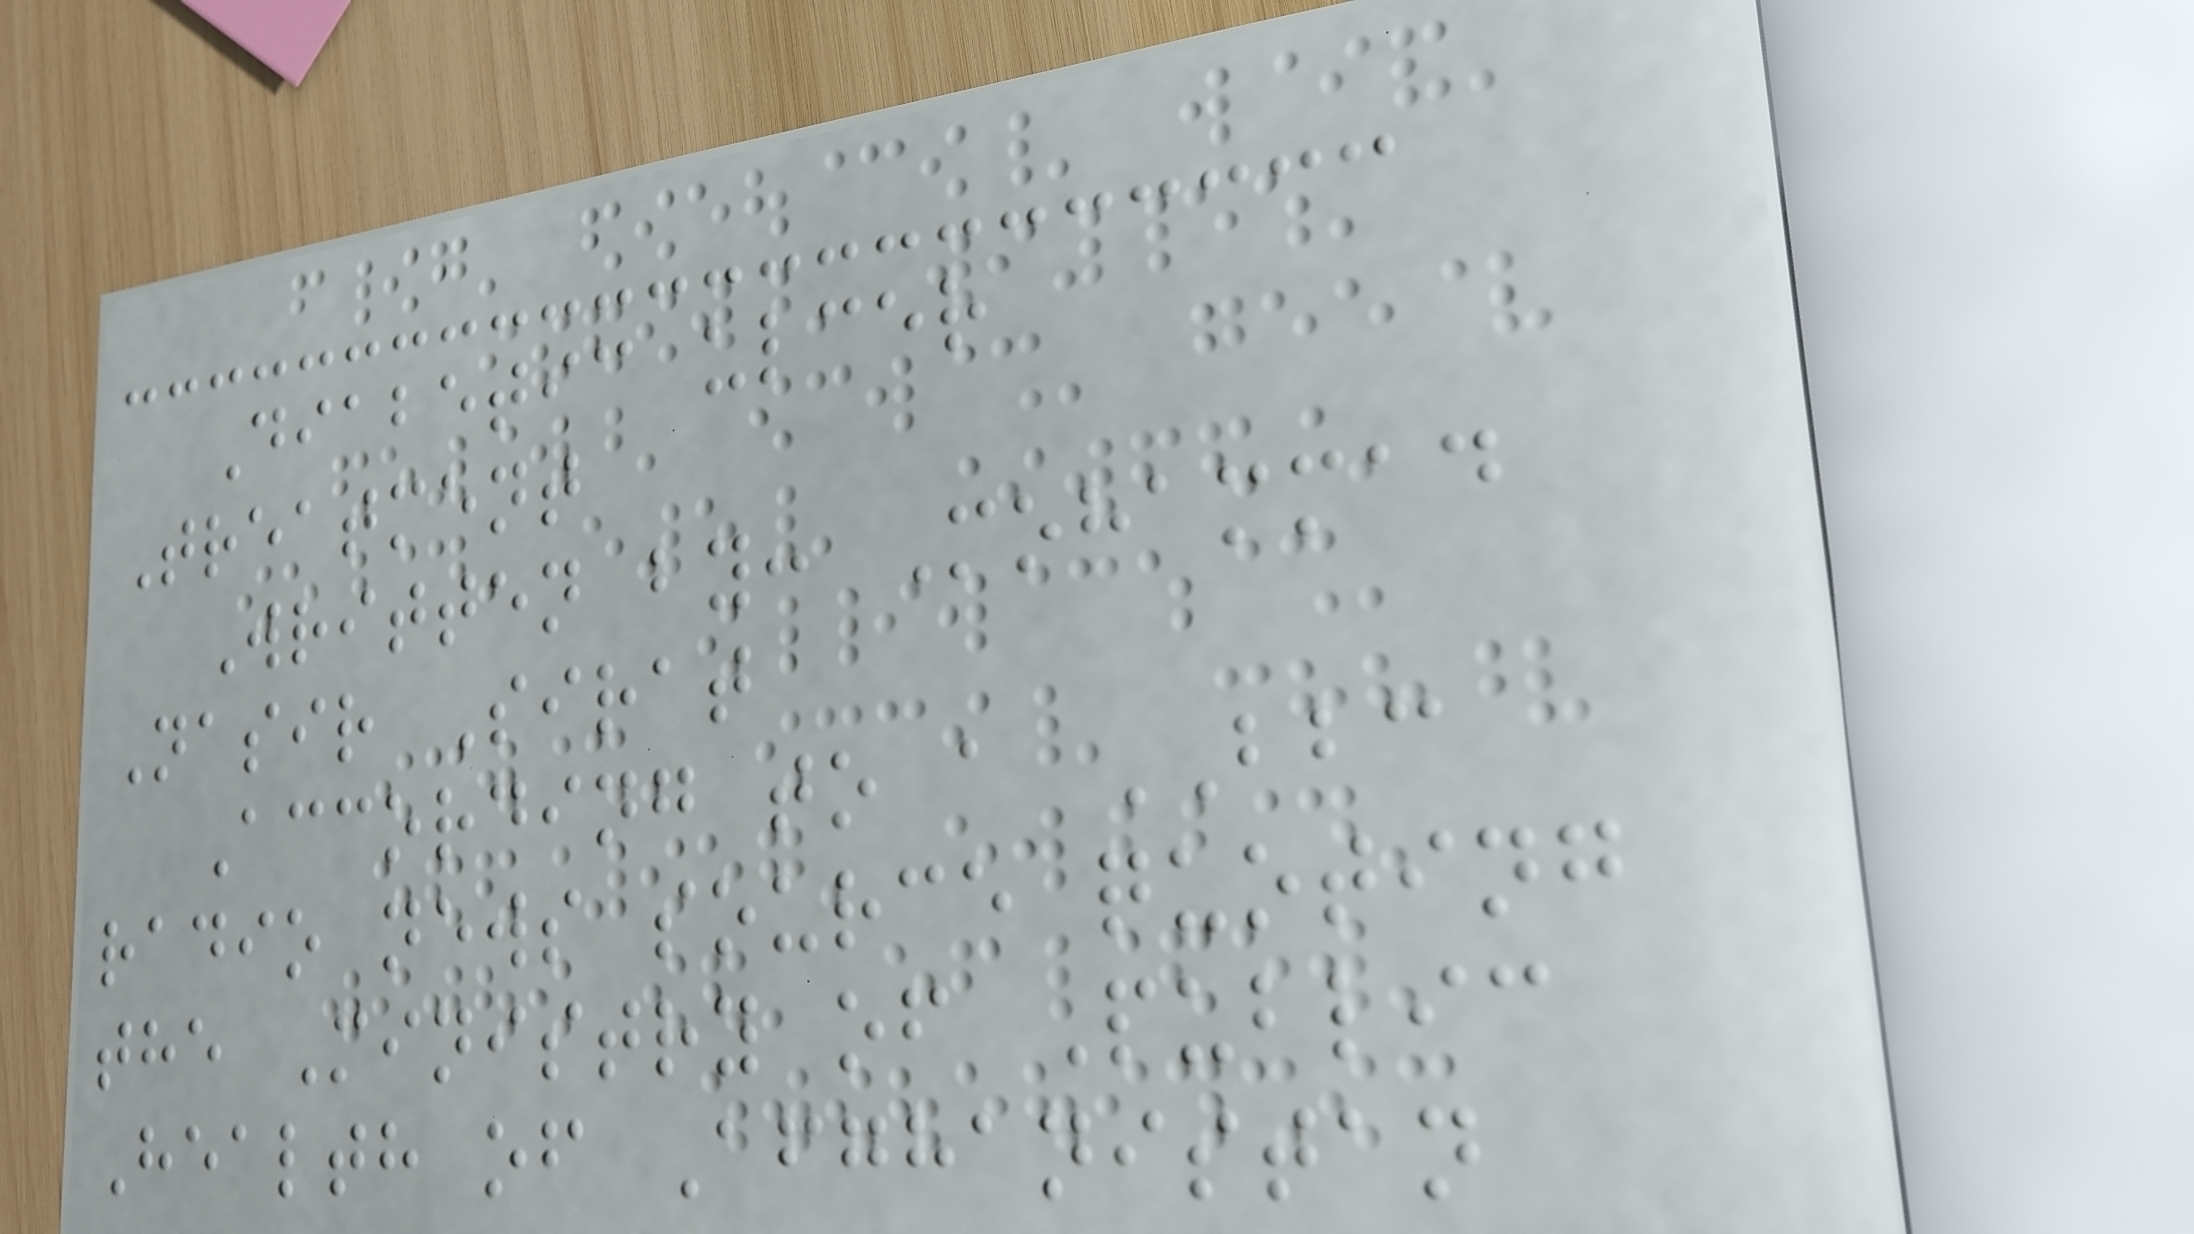Diabetic ulcer
Treatment
Written by: Mohammad
Nasir Sirat
According to a BBC
radio news source quoting
the Ministry of Public
Health of Afghanistan
